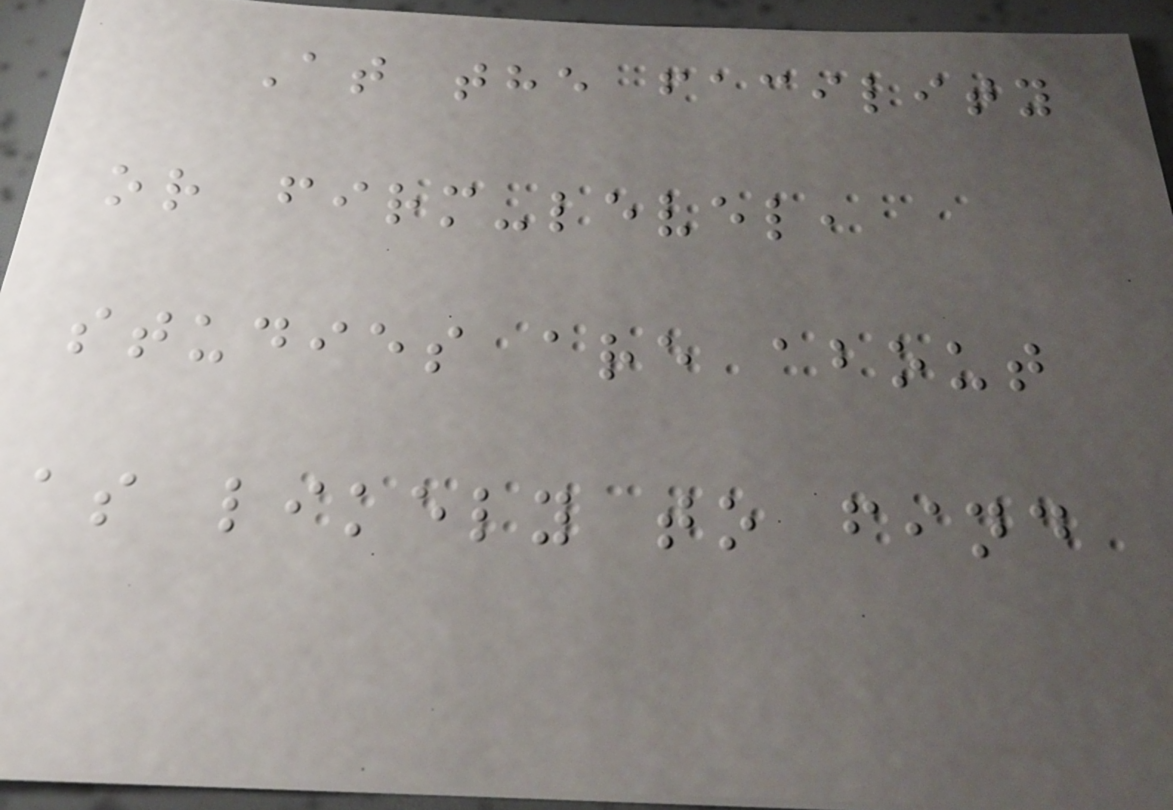At the facility
or firm-level,
studies are about
as likely to find
